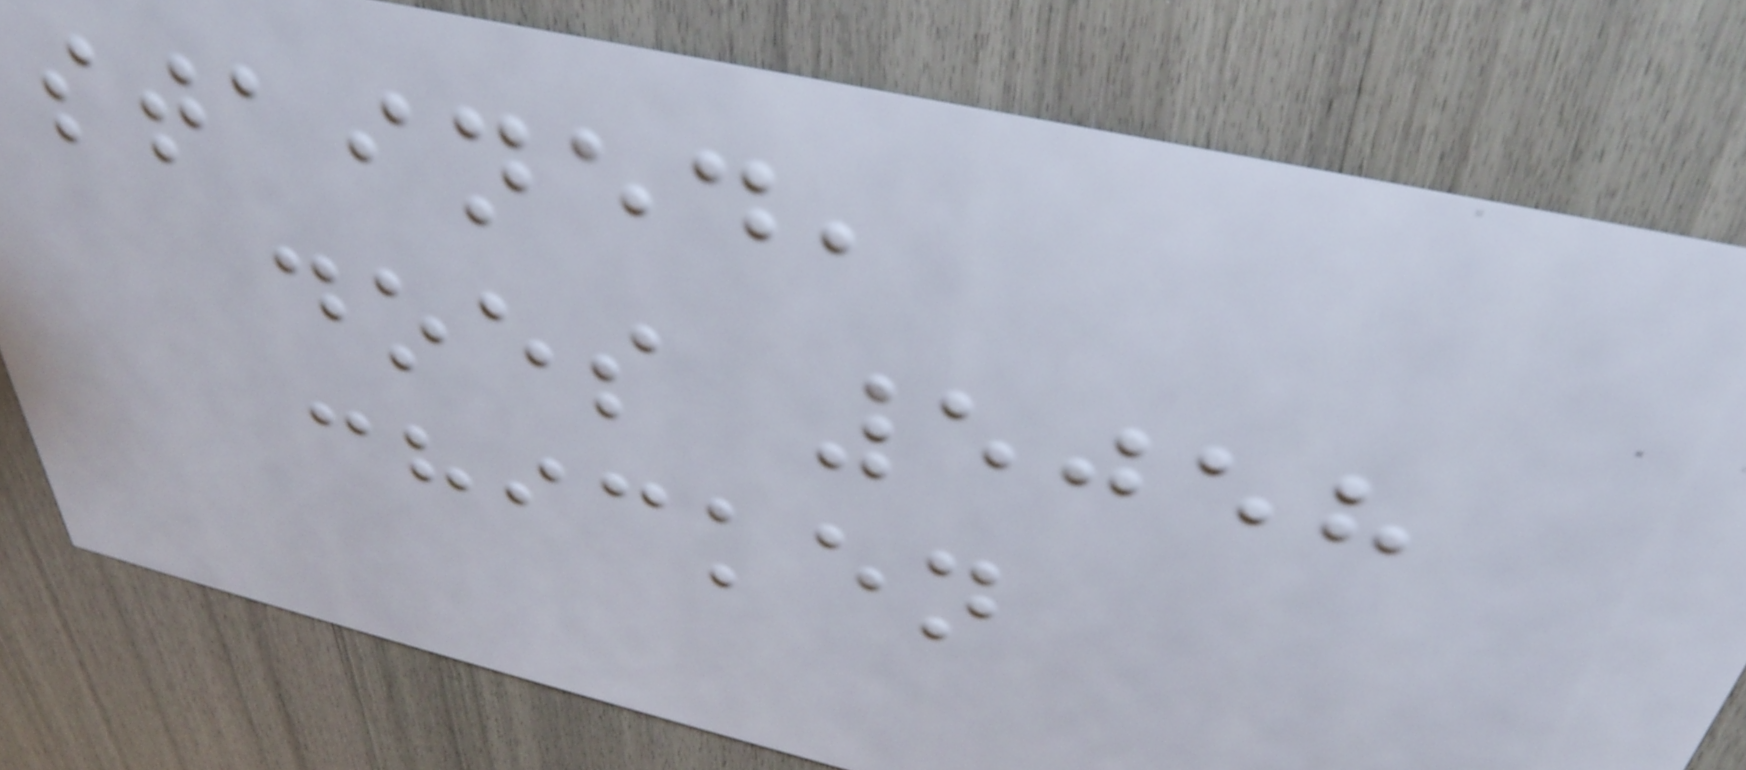stained,
does 5058
chicken
